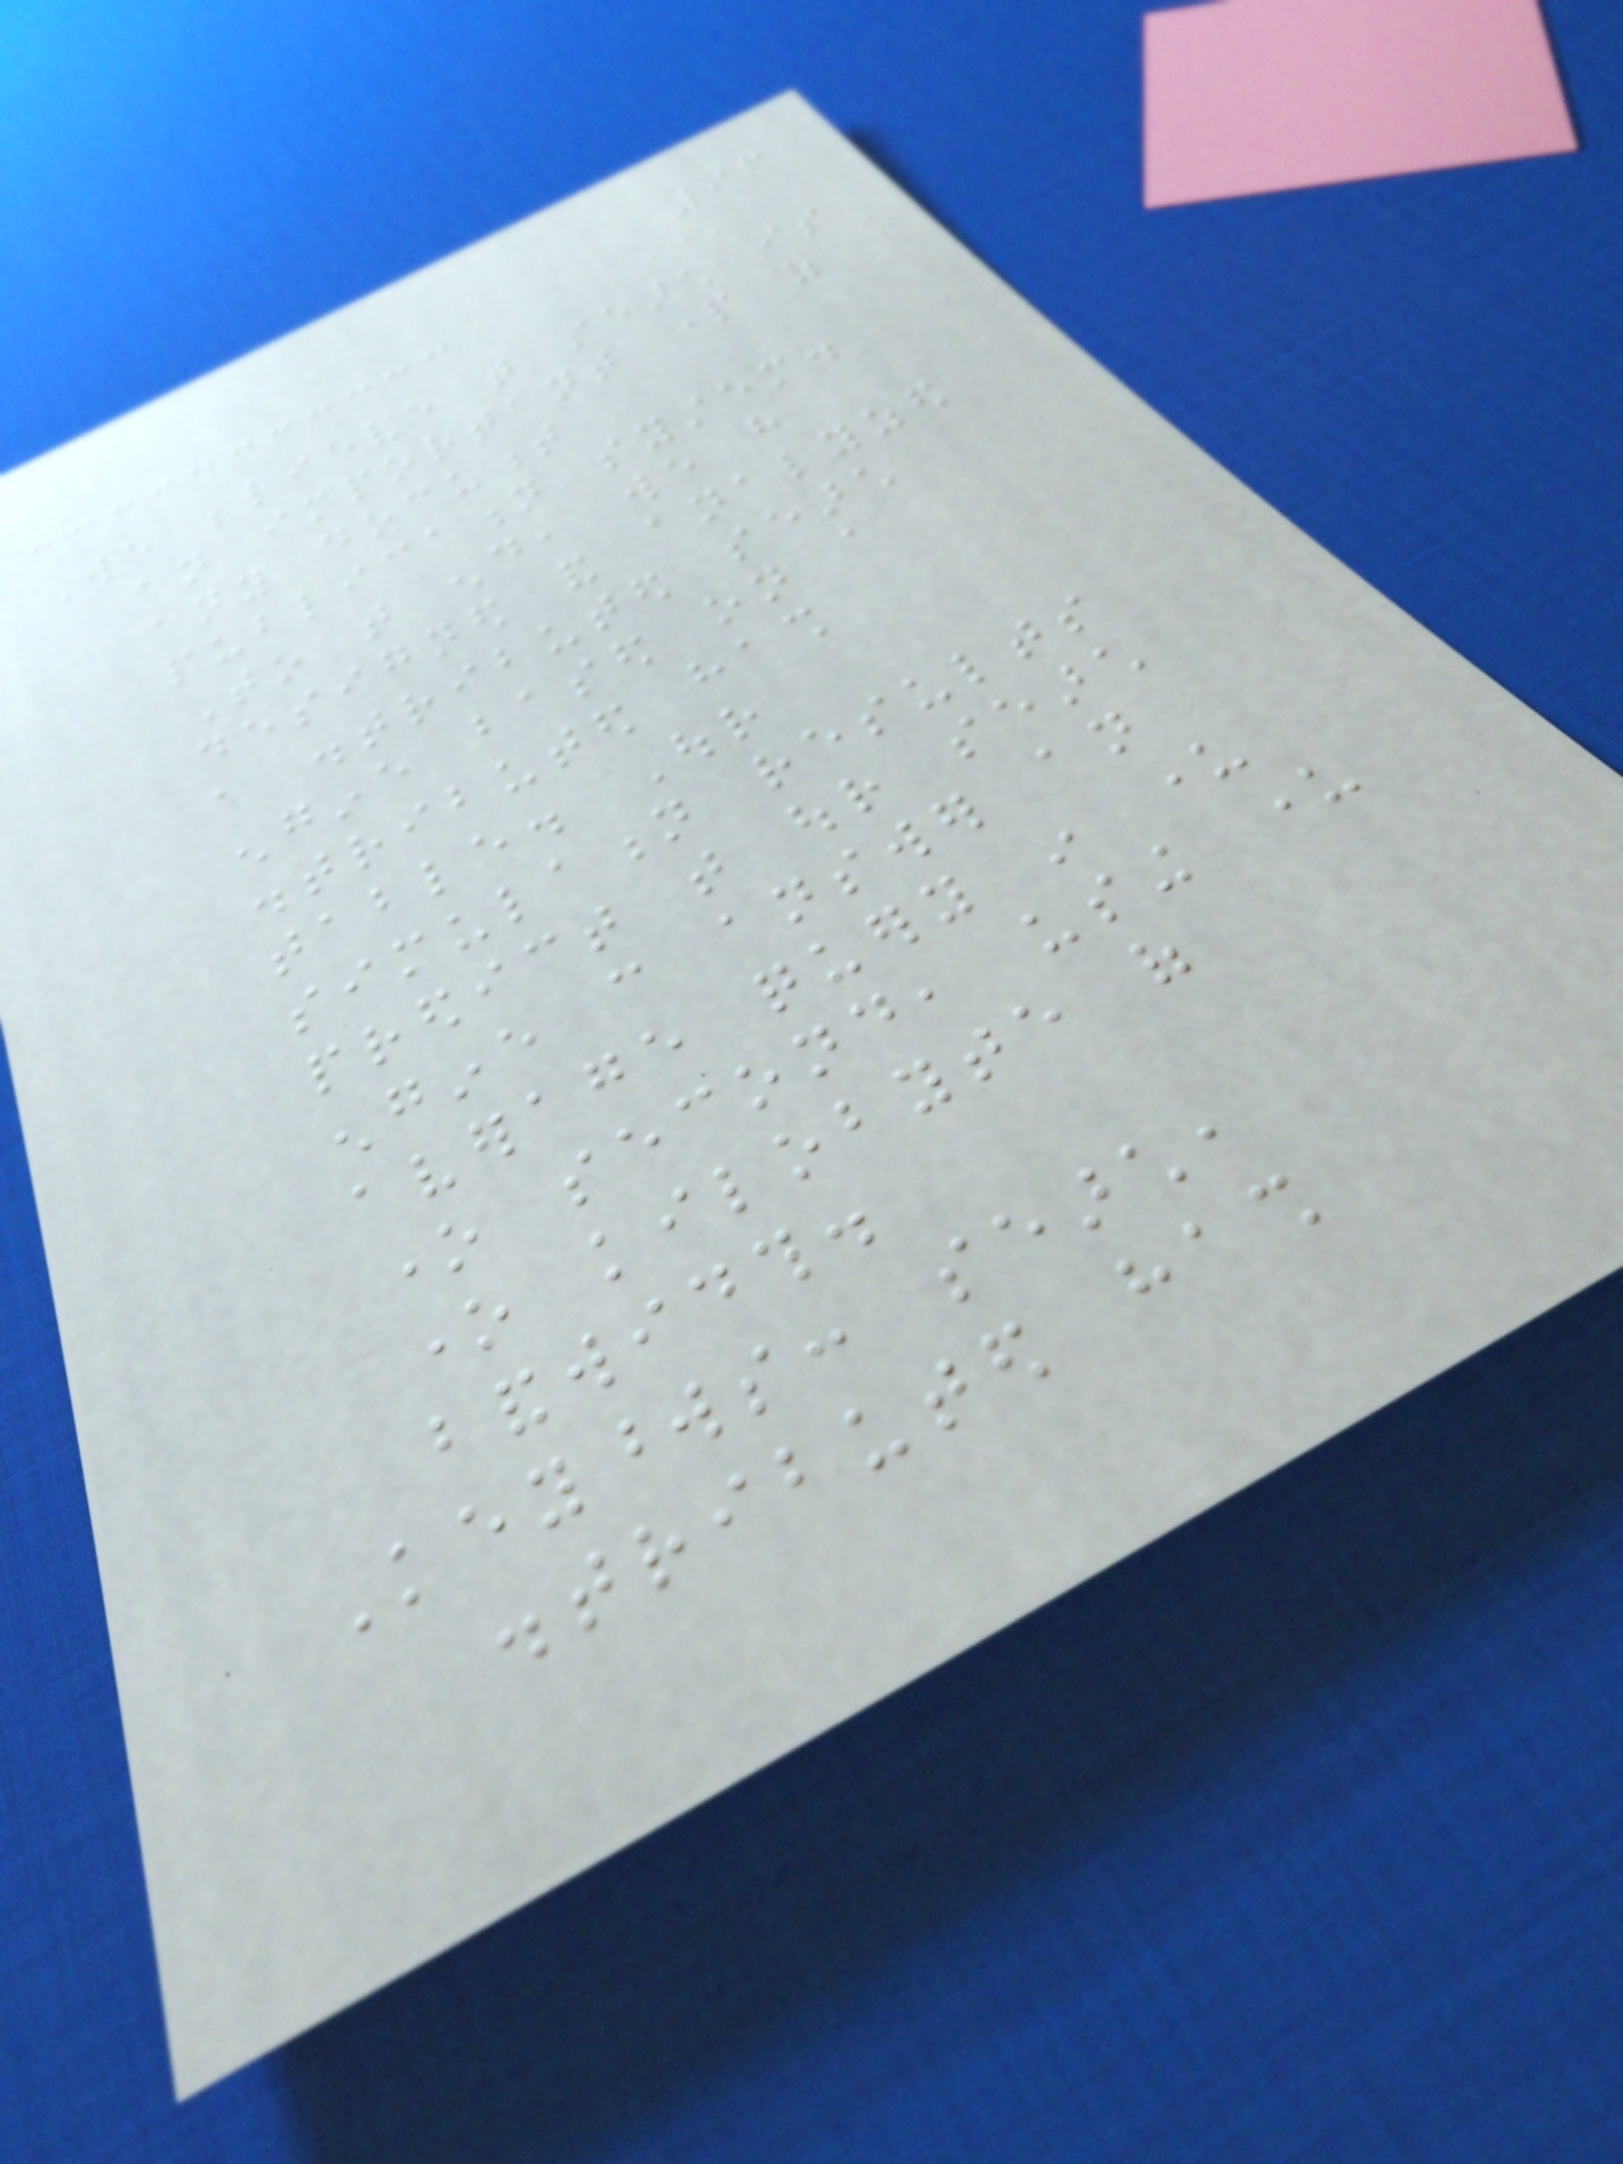96
We believe that search is
an important part of
any document
publication system.
To that end, we have
designed and analyzed
a distributed search
engine based on a
distributed hash
table. Our
simulation results
predict that our search
engine can answer an
average query in under
one second, using under
one kilobyte of
bandwidth.
Keywords: search,
distributed hash
